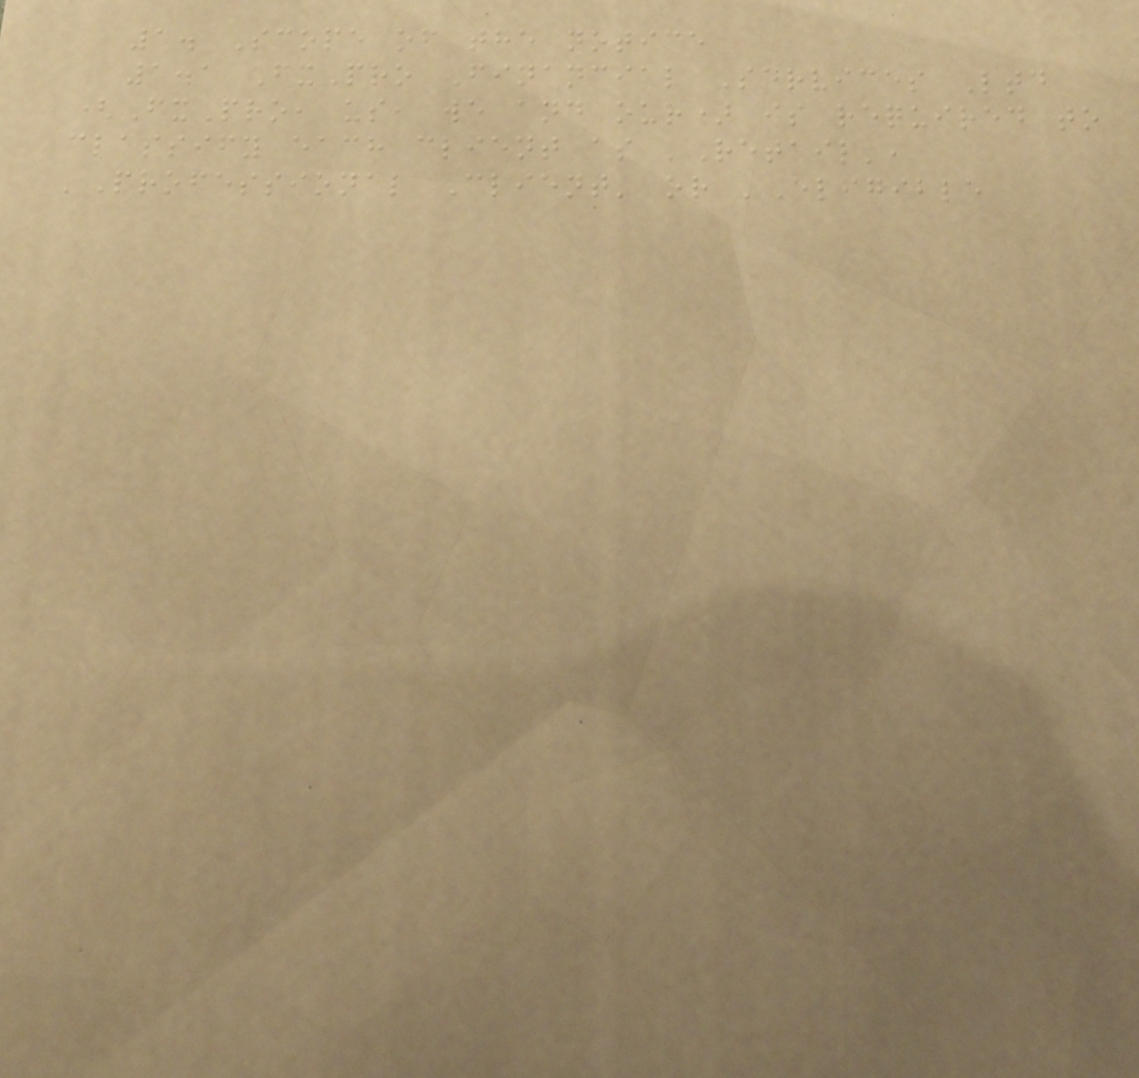1. Scope of the notice
1.1 FxPro Financial Services Ltd
(FxPro, us, we and our) is required to
classify each client as 'Retail',
'Professional Client' or 'Eligible
